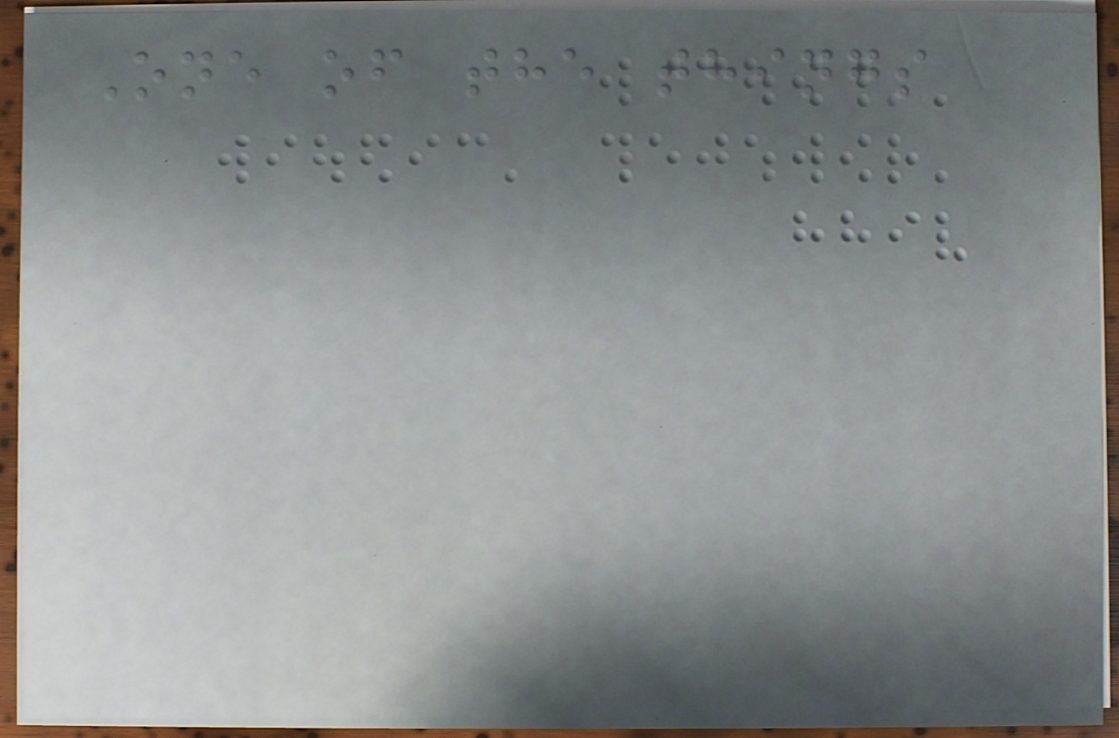One of the things
